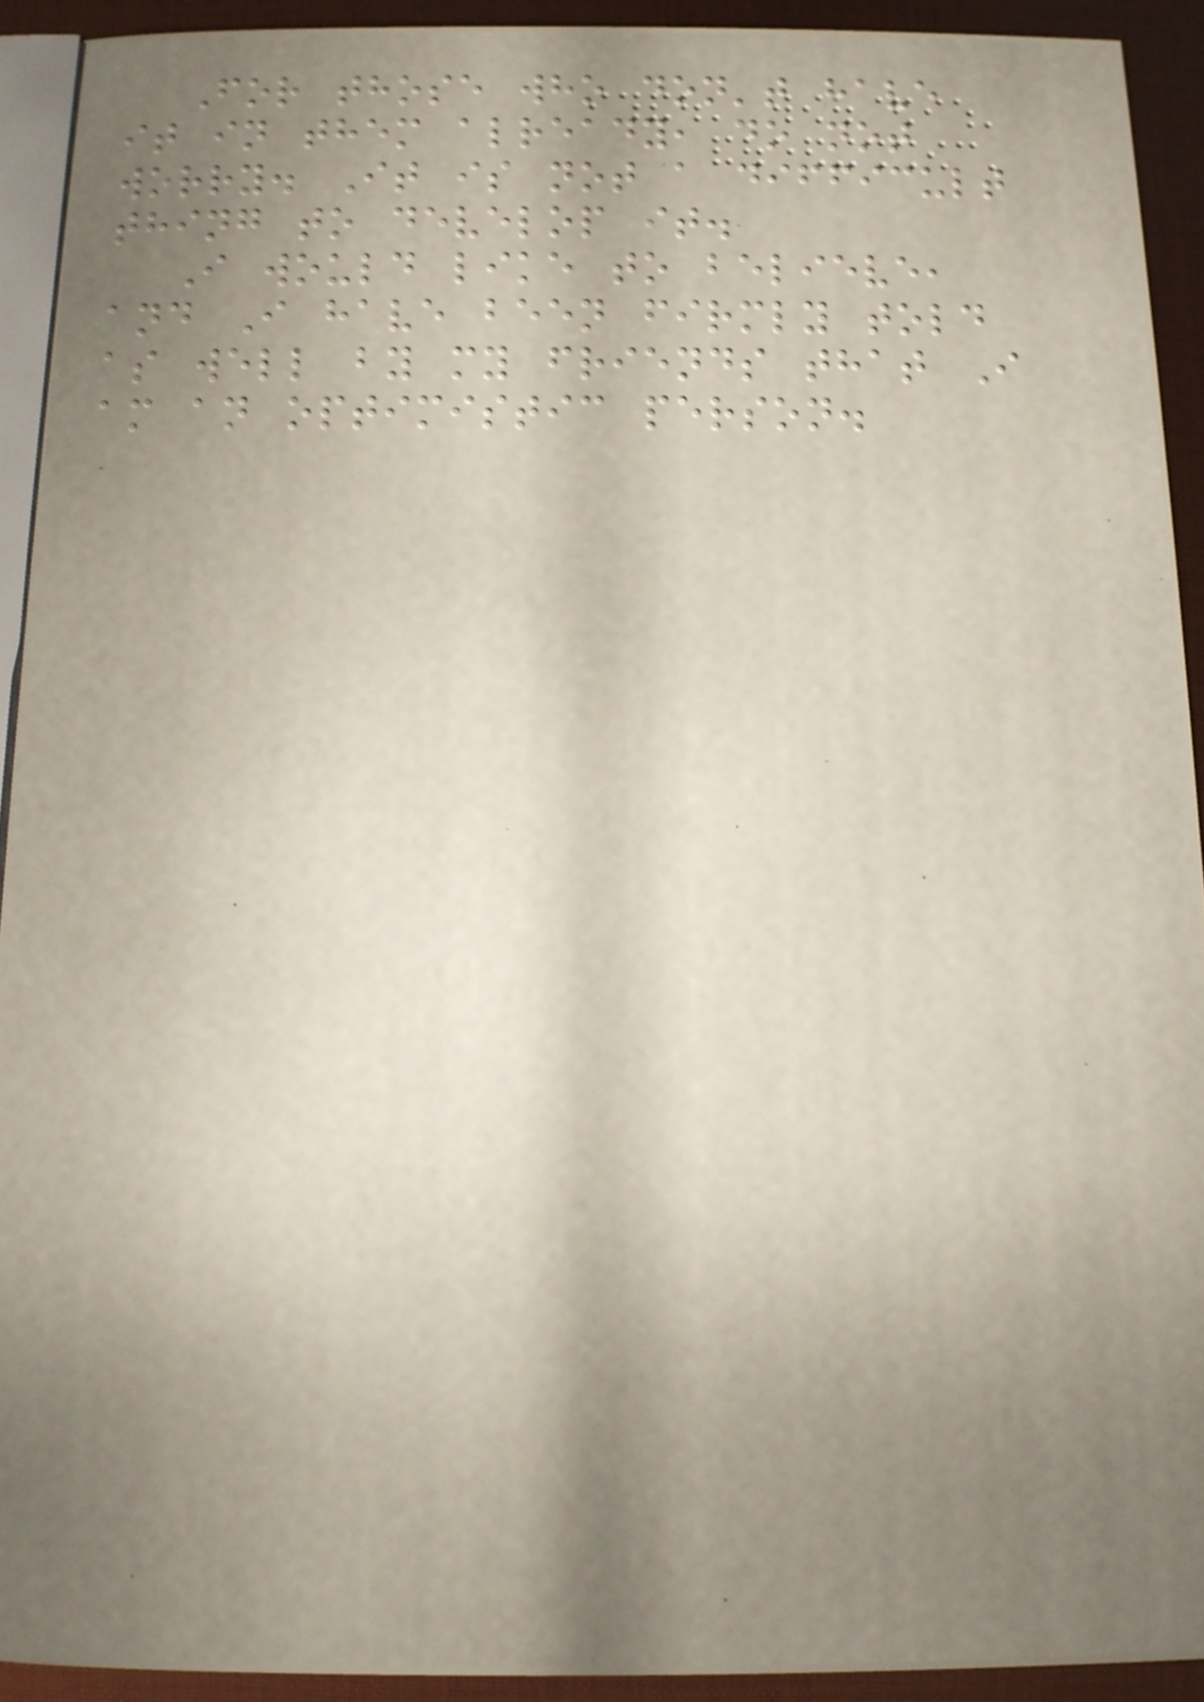For those who don't have
it in them already, do not
worry. It is not a difficult
thing to develop it.
I would like to believe,
and I have been firmly told
as well by my friends that I
am an optimistic person.
